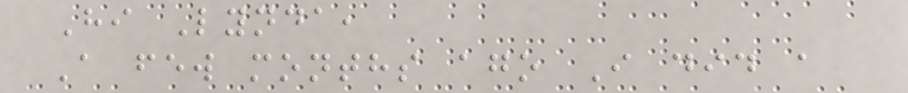Hi Lynda,
A few months ago I did a
